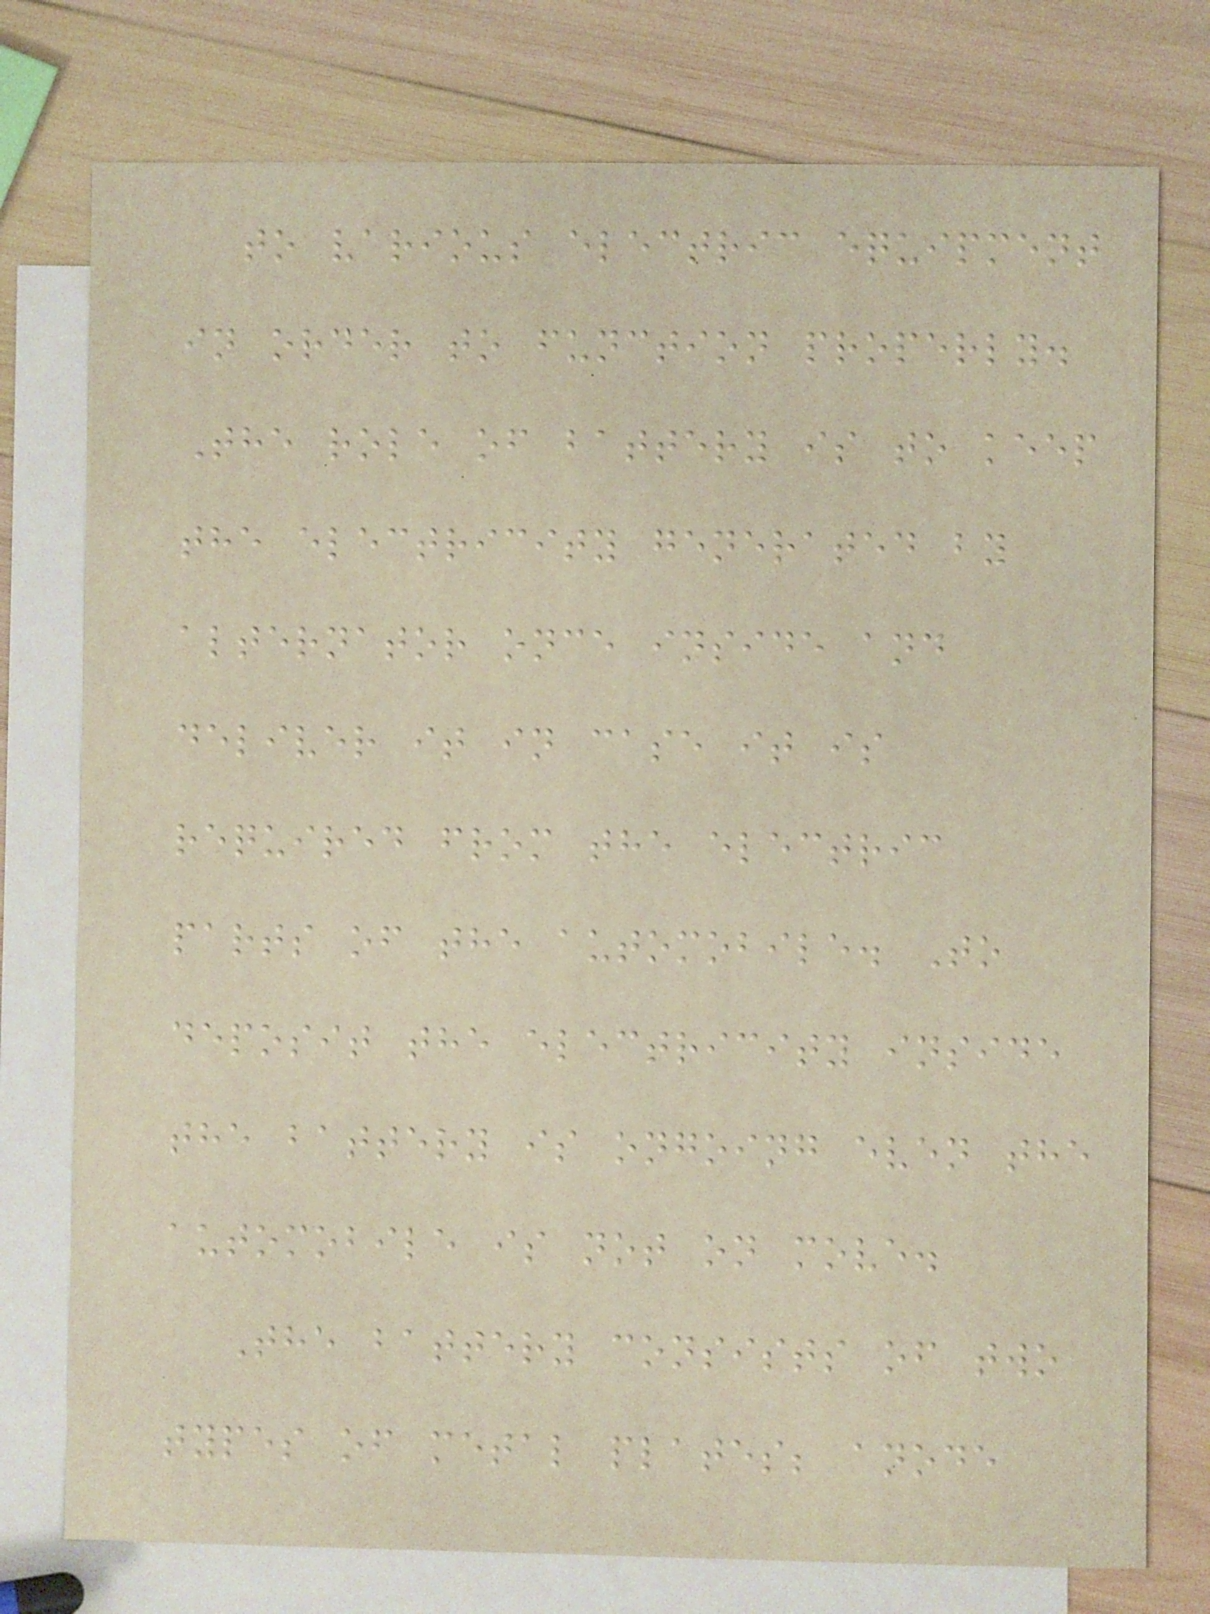to various electric equipment
in order to function properly.
The role of battery is to keep
the electricity generated by
alternator once inside and
deliver it in case it is
required from the electric
parts of the automobile. To
deposit the electricity inside
the battery is ongoing even the
automobile is not on move.
The battery consists of two
types of metal plates; anode
